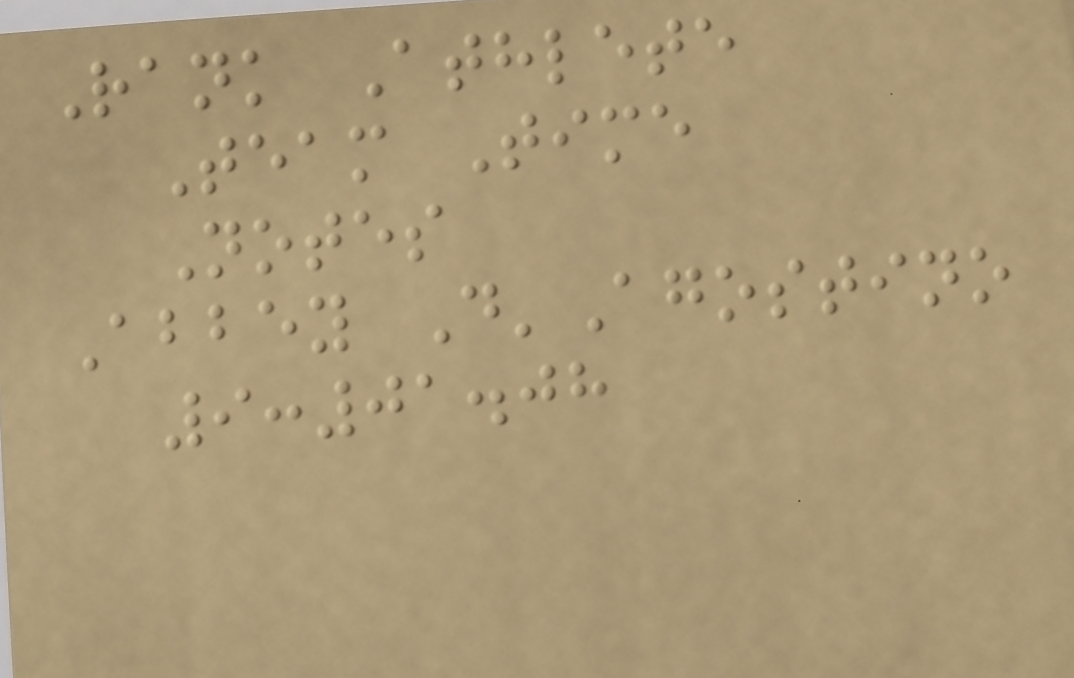Rank Athlete
Team Time
Notes
Abbey D'Agostino
9:01.08
